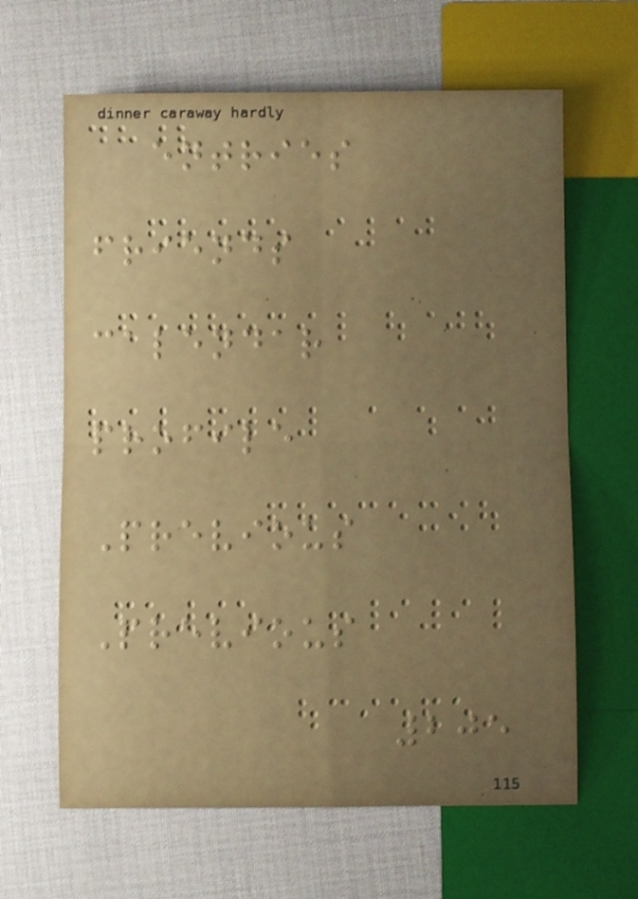entries
friends
calendar
profile
Previous
Previous
205
